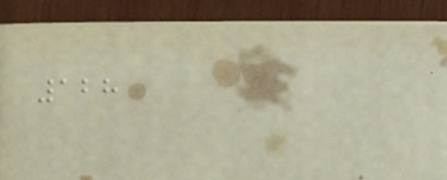128
